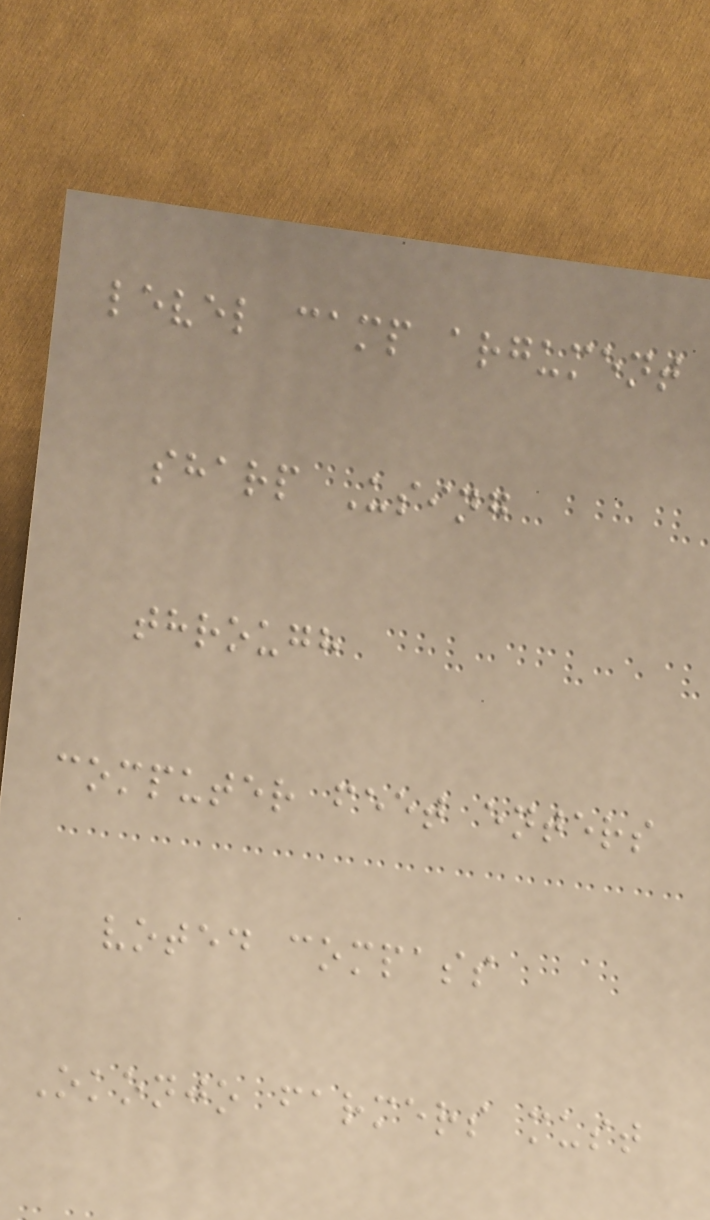level camp argument
sharp Using
through
computer feet enters
voted compass
Okonjo farmers must
